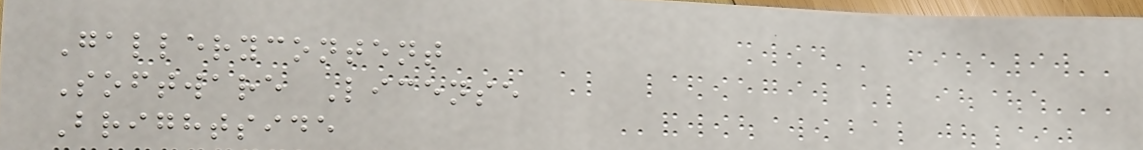Gallerycontent
Software License
Brightside
